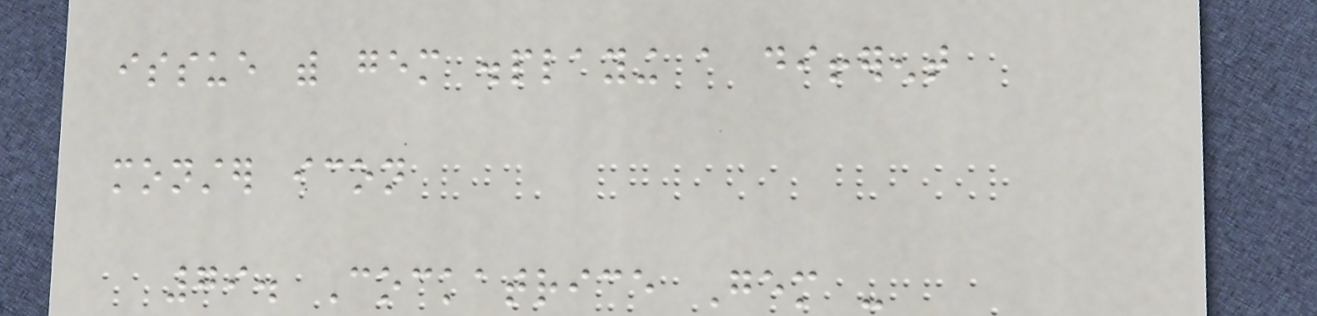issue with gem displaying a different
monster icon
79. Cockatrice Gem -
